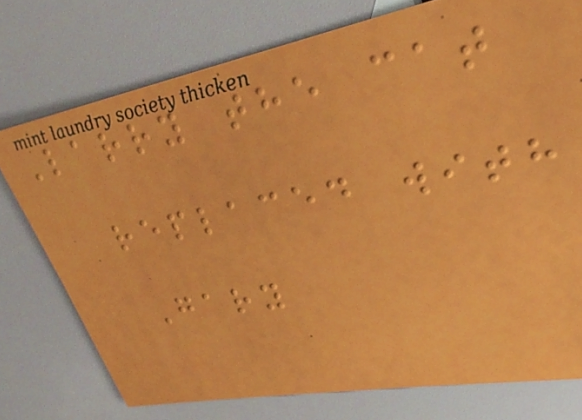Larry the cat
replaced with
Gary
